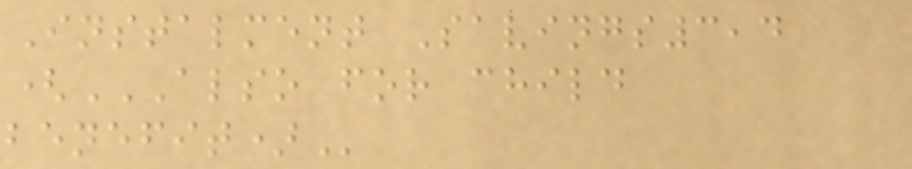Instalment Savings3,4
(ALSO FOR CHILD
BENEFIT)
